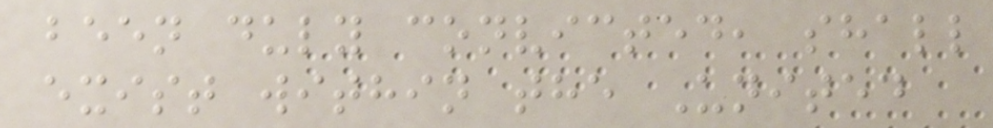been duly convicted, shall
exist within the United
